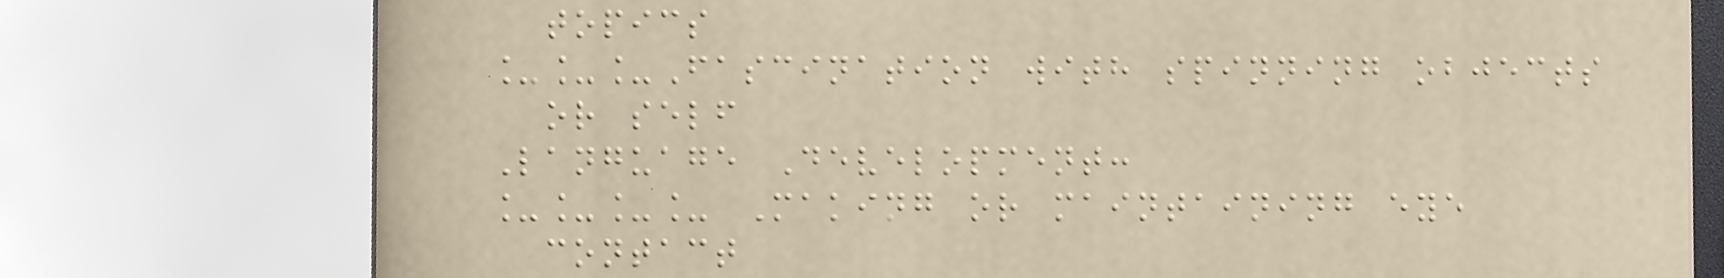topics
___Fascination with spinning objects
or self
Language Development:
____ Making or maintaining eye
contact
